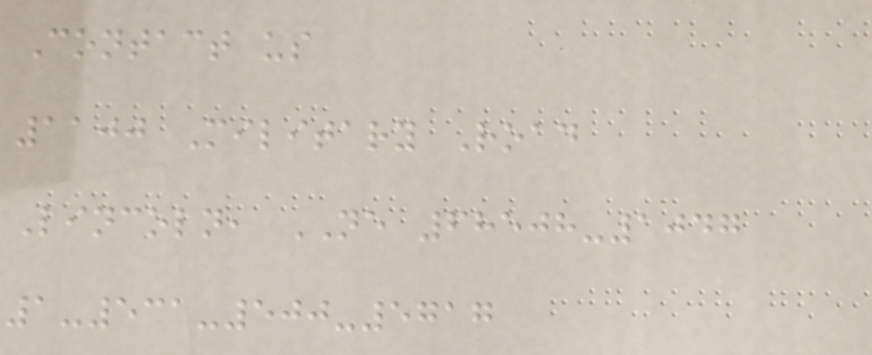Contact us
1100 Military Road
Lincoln, NE 68508-1047
1-531-500-5717
